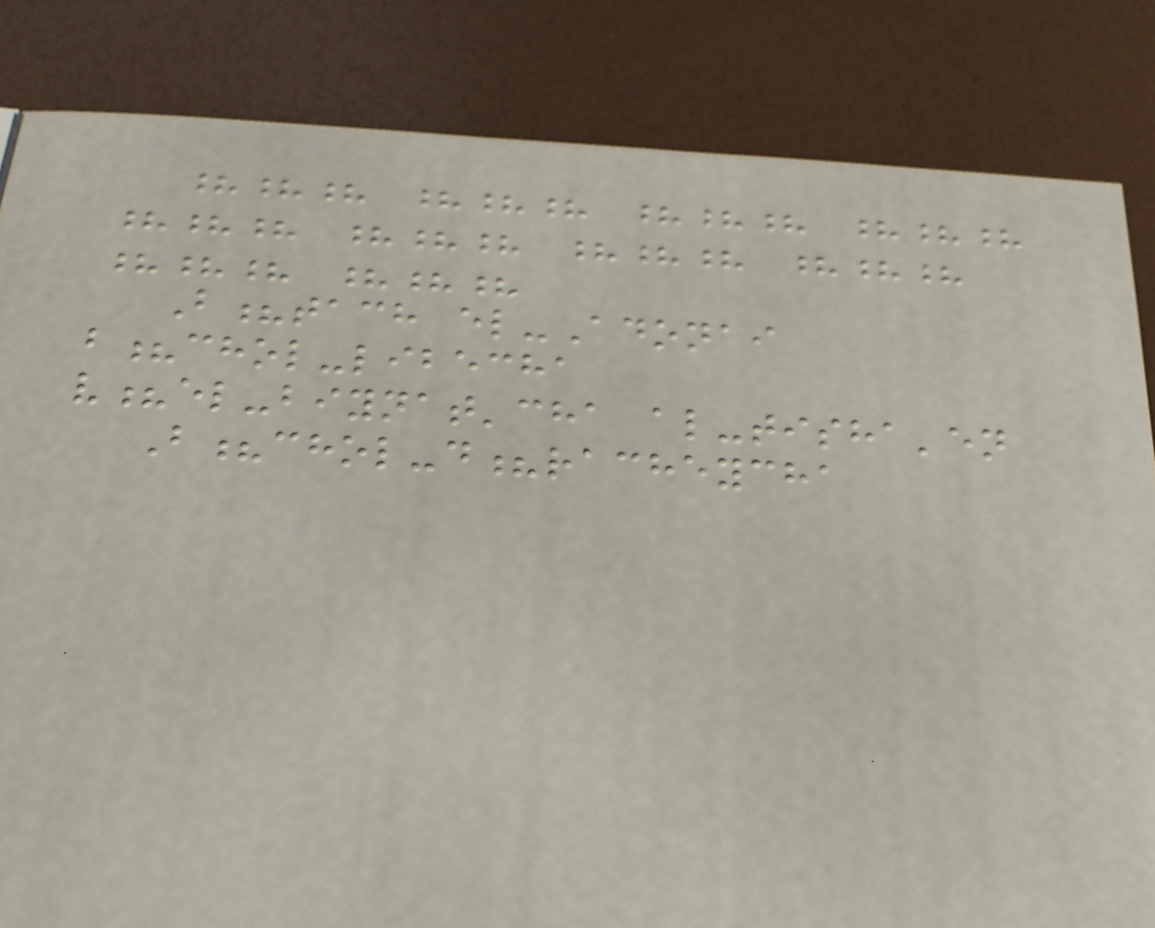??? ??? ??? ???
??? ??? ??? ???
??? ???
B?tach el-Adonai
b?chol-libecha
v?el-biynat'cha al-tisha'en
B?chol-d?racheycha
